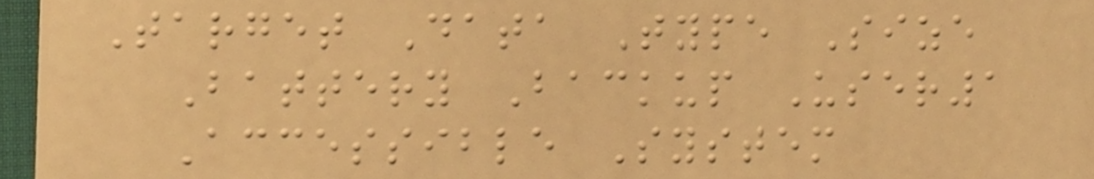Target Data Type Size
Battery Backup User1
Accessible System
